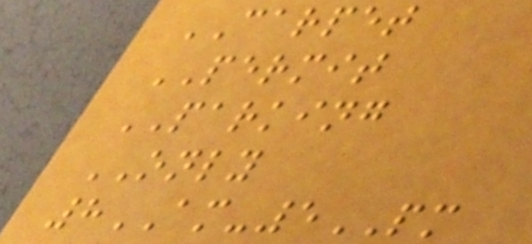CARPET
PERMIT
PARKING
ONLY
8AM-5PM
